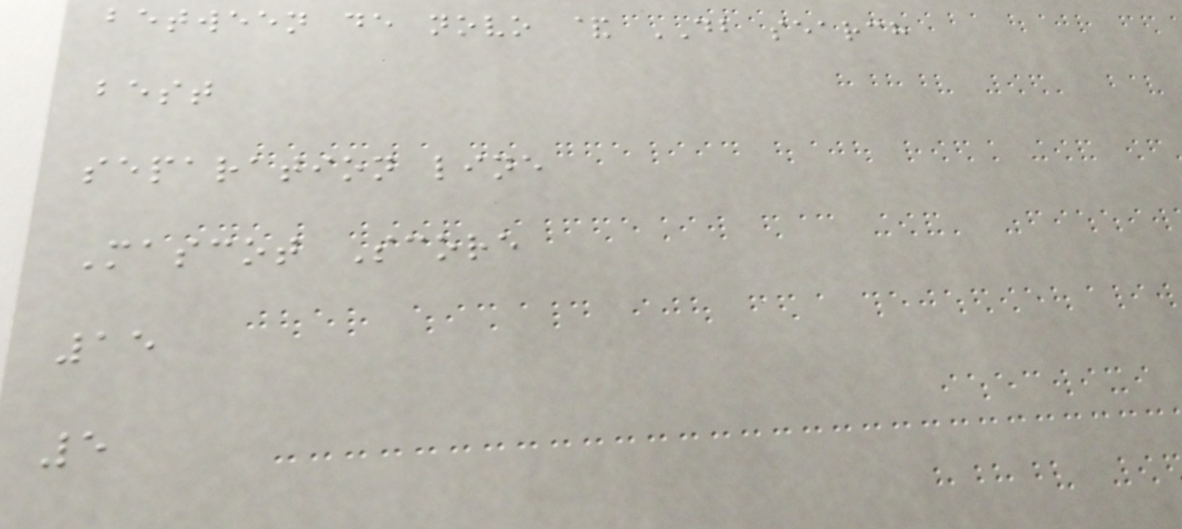between de novo & DB search
best
separation line
Mascot Score
15
5
